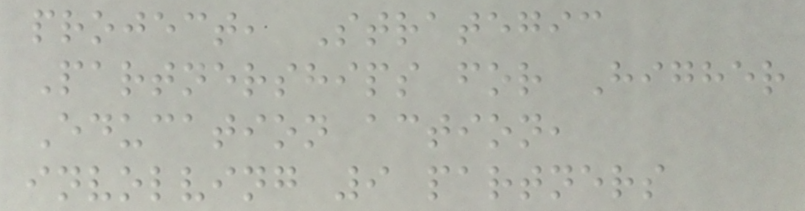project, Strategic
Partnerships for Higher
Education action,
involving 9 partners
